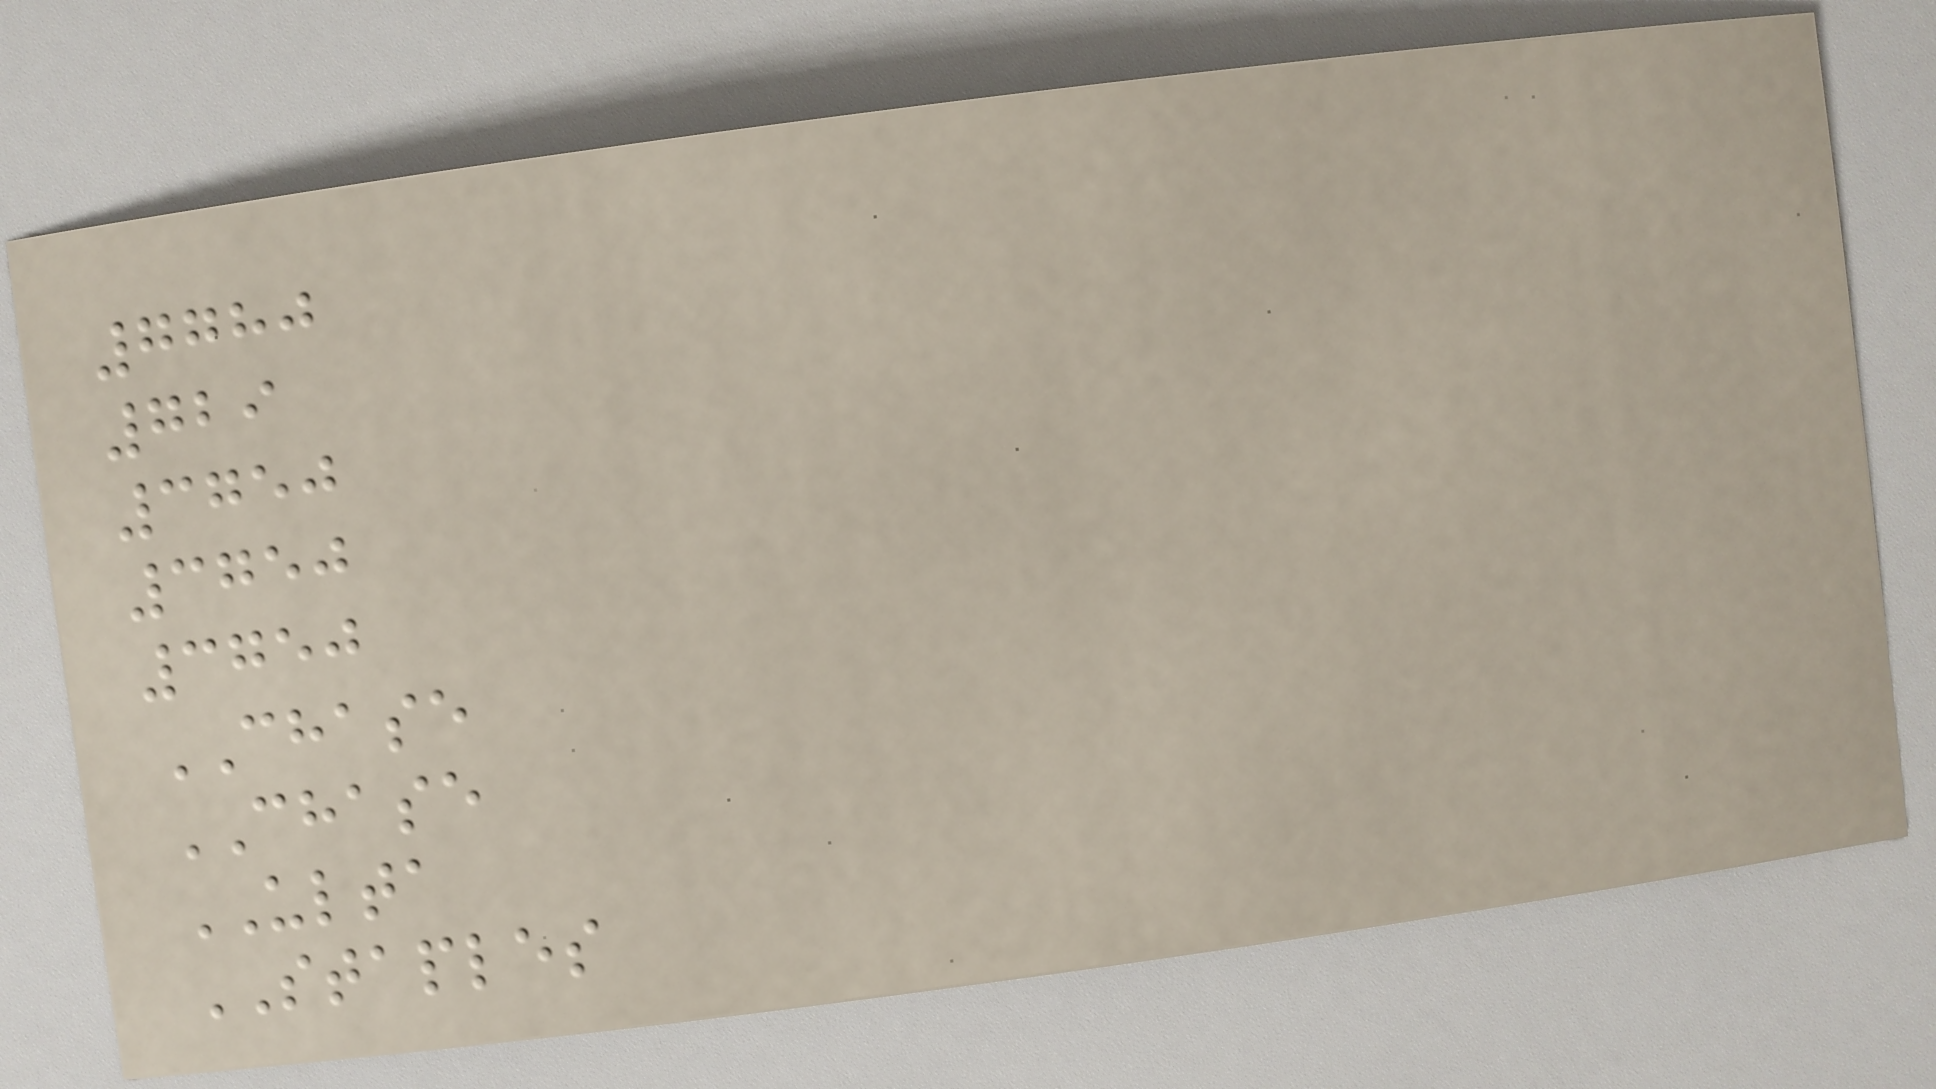7780
729
3750
3750
3750
CHASE
CHASE
ULTA
STAPLES
